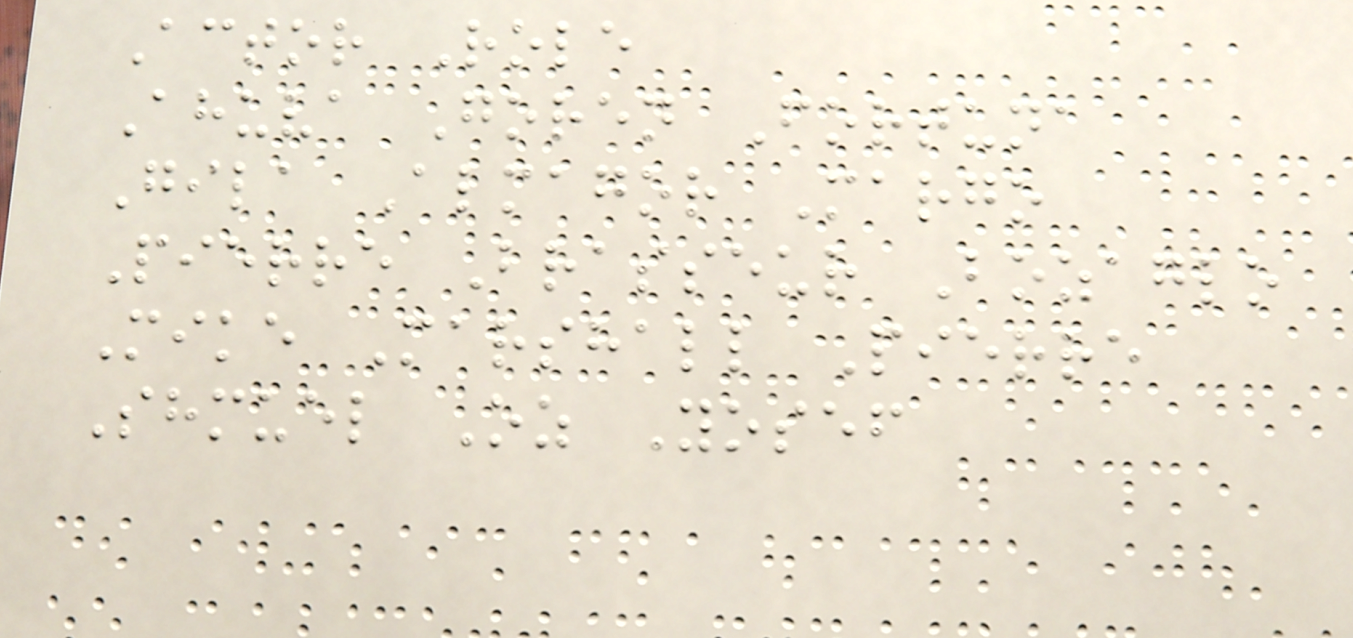Actor Role
Ahuva Goren Fortuna
Gila Almagor Margo
Pierre Brasseur Bozaglo
Mike Marshall Pierre
Shmuel Oz Yosef
